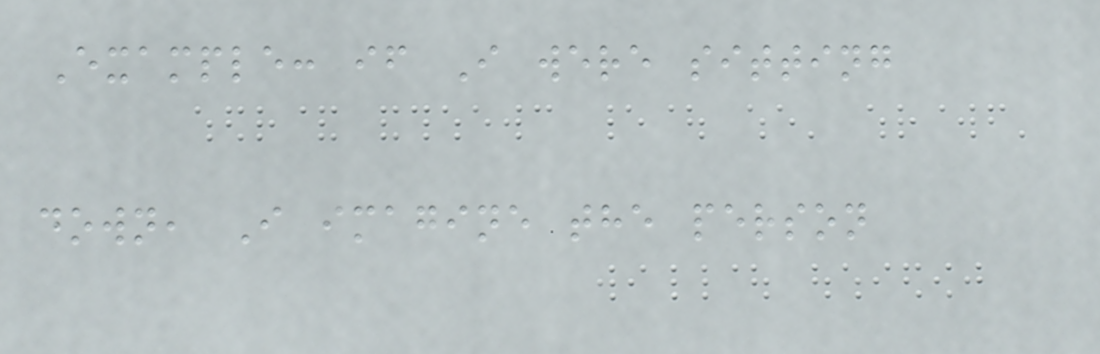Example: if I were sitting
down, I imagine the person
